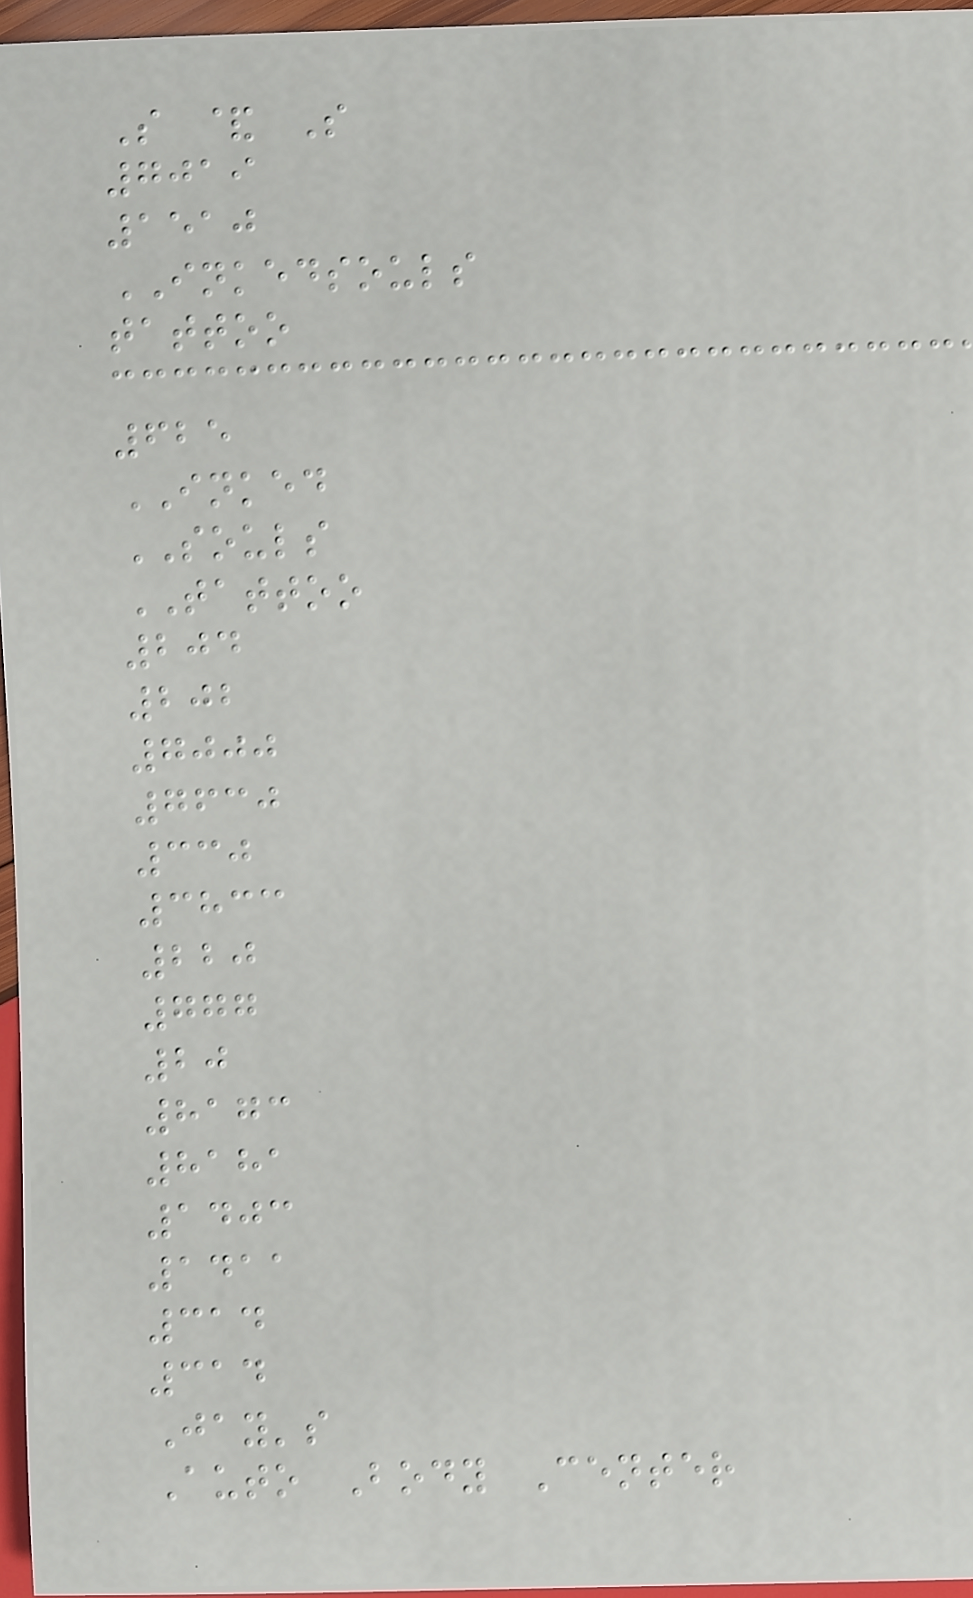S & S
7019
1510
INKEDSOULS
tattoo
625
INKED
SOULS
TATTOO
204
202
7000
7630
330
3833
220
777
20
8173
8181
1403
1411
314
314
Jay's
Auto Body Center
